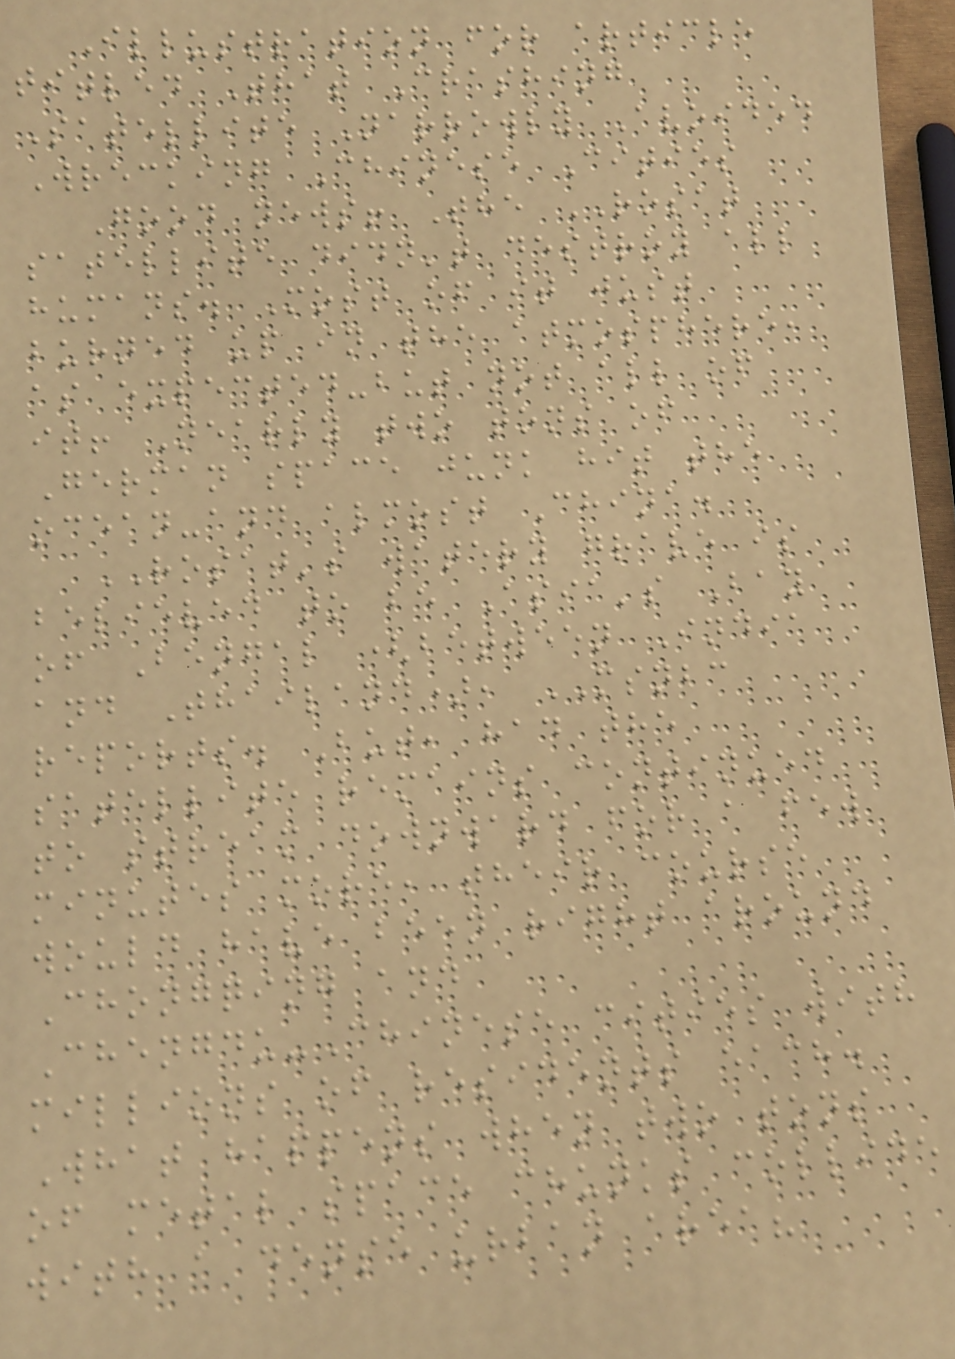Illustration for article
titled That Crashing
Satellite Narrowly Avoided
Wrecking Chinese Cities
Good news! The ROSAT
satellite didn't destroy all
humans. Most of it just
burned up in the atmosphere,
as expected-but not all of
it! Nearly two tons of
German space junk hit the
ocean-and almost China.
ROSAT's watery grave is
believed to be Asia's Bay
of Bengal (between India
and Thailand), MSNBC
reports. But, had the
satellite remains continued
to stream downward for a few
minutes more, their course
would have been right around
Chongqing and
Chengdu-Chinese cities with
millions of residents each.
What happens when two tons
of metal space chunks collide
with a dense urban area?
